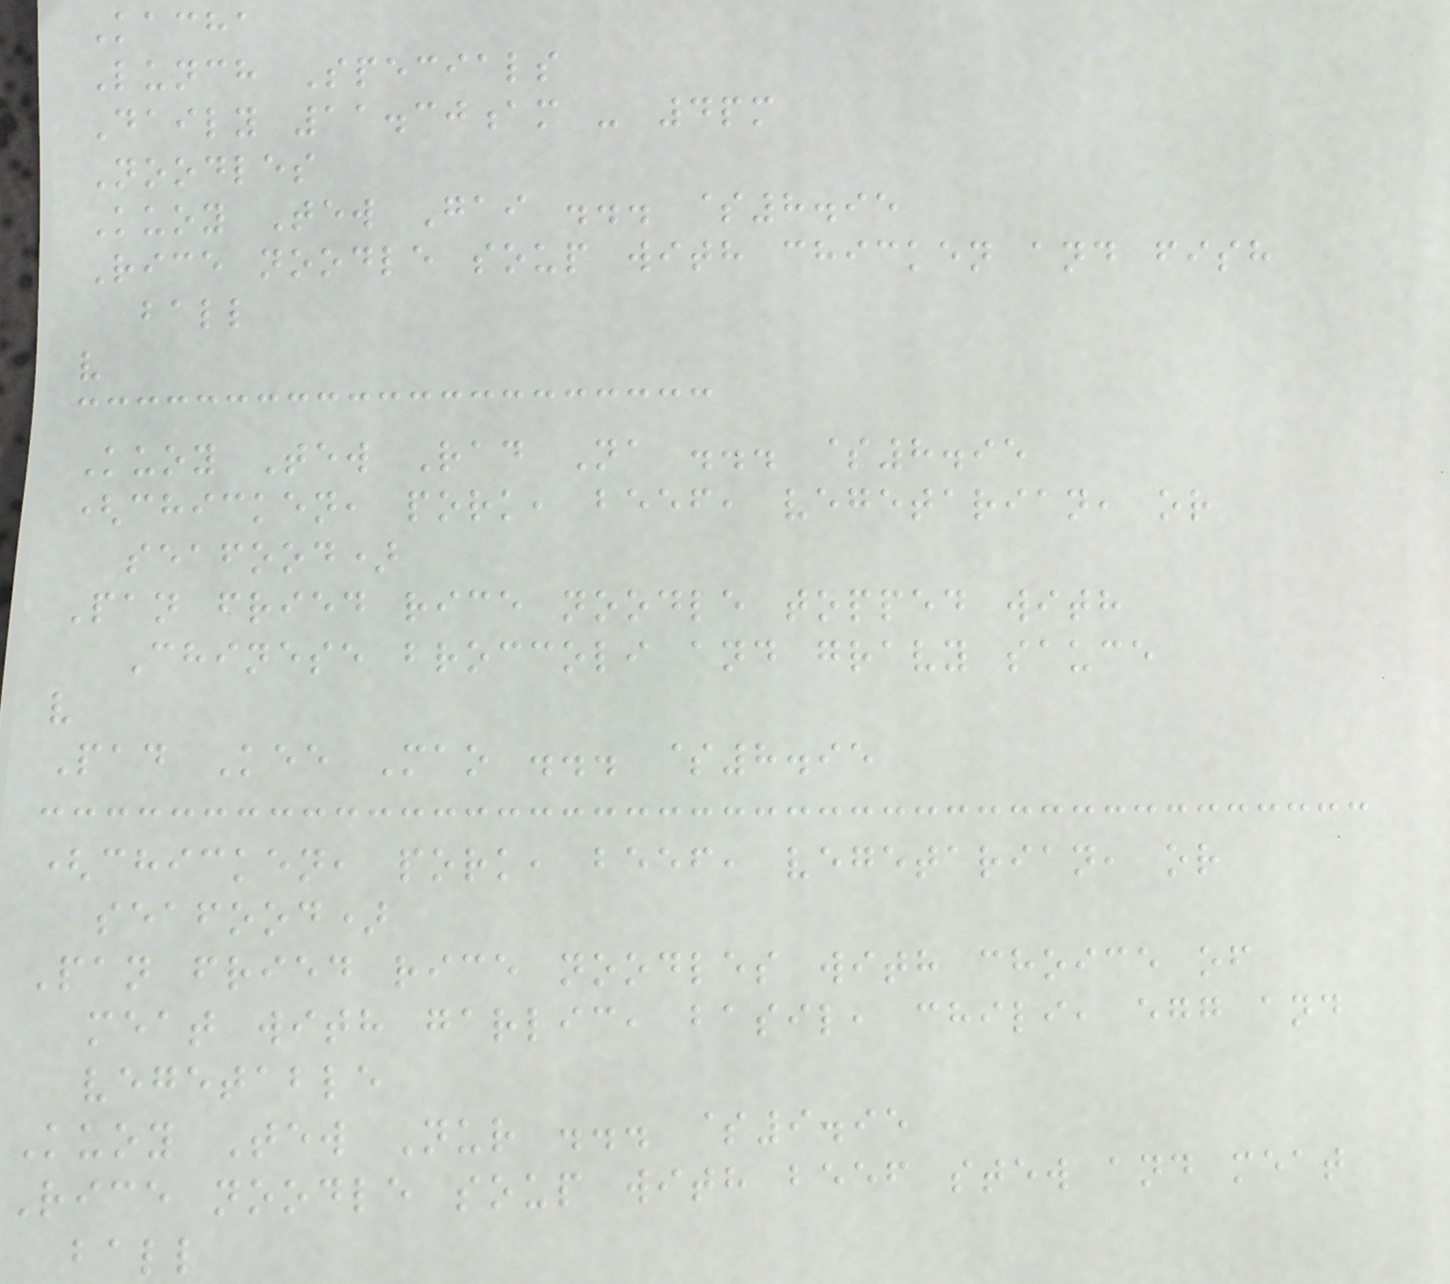Kacha
Lunch Specials
Daily 11.30am - 4pm
Noodles
Kuoy Tew Gai ... $8.95
Rice noodle soup with chicken and fish
ball
v
Kuoy Tew Rad Na ... $8.95
(chicken, pork, beef, vegetarian, or
seafood)
Pan fried rice noodle topped with
Chinese broccoli and gravy sauce
v
Pad Kee Mao ... $8.95
(chicken, pork, beef, vegetarian, or
seafood)
Pan fried rice noodles with choice of
meat with garlic, basil, chili, egg and
vegetable
Kuoy Tew Nur ... $9.95
Rice noodle soup with beef stew and meat
ball
